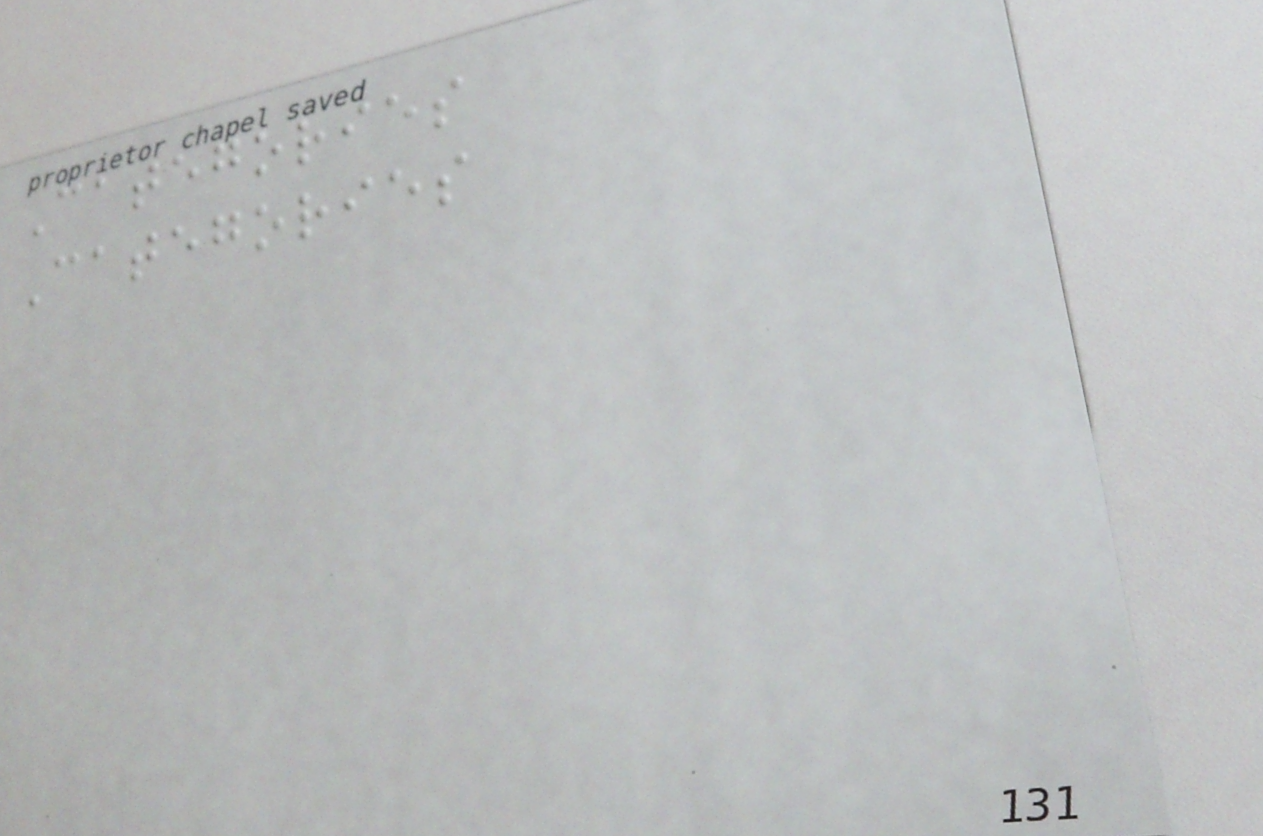Categories
Categories
